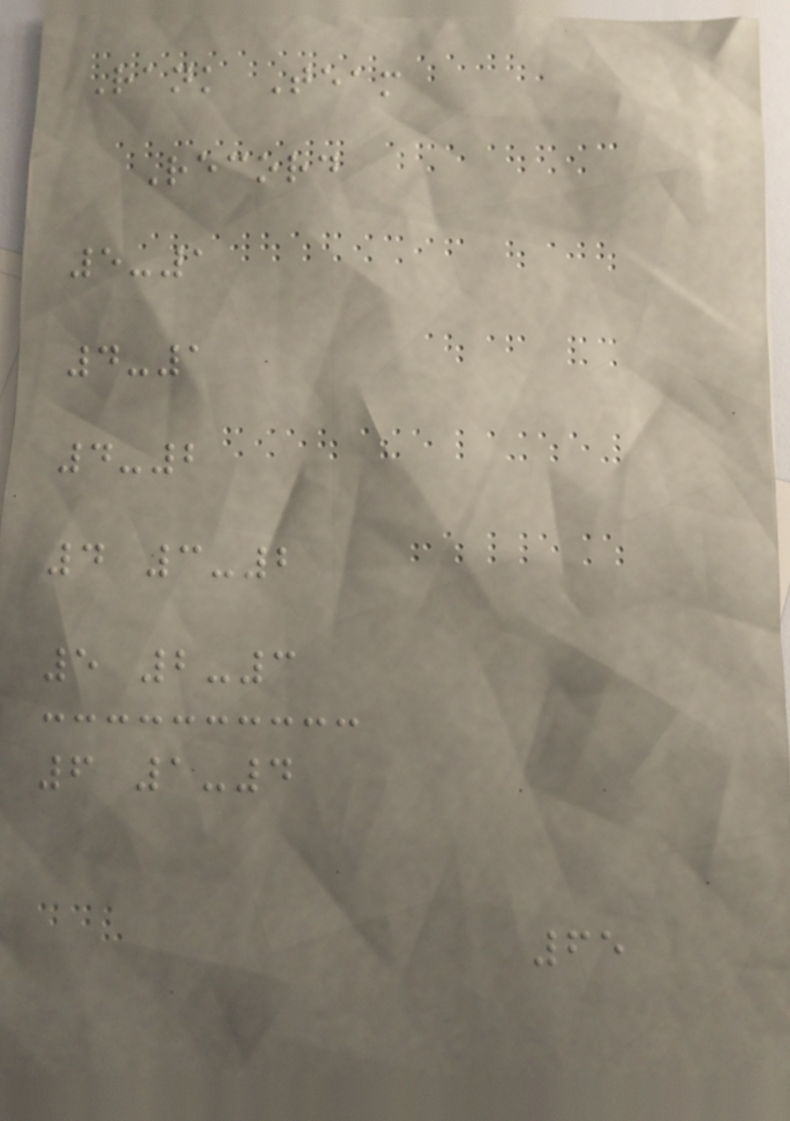Rank Team
Record
5-1
4-1
4-2
4 3-2
5 2-3
6 1-4
65
